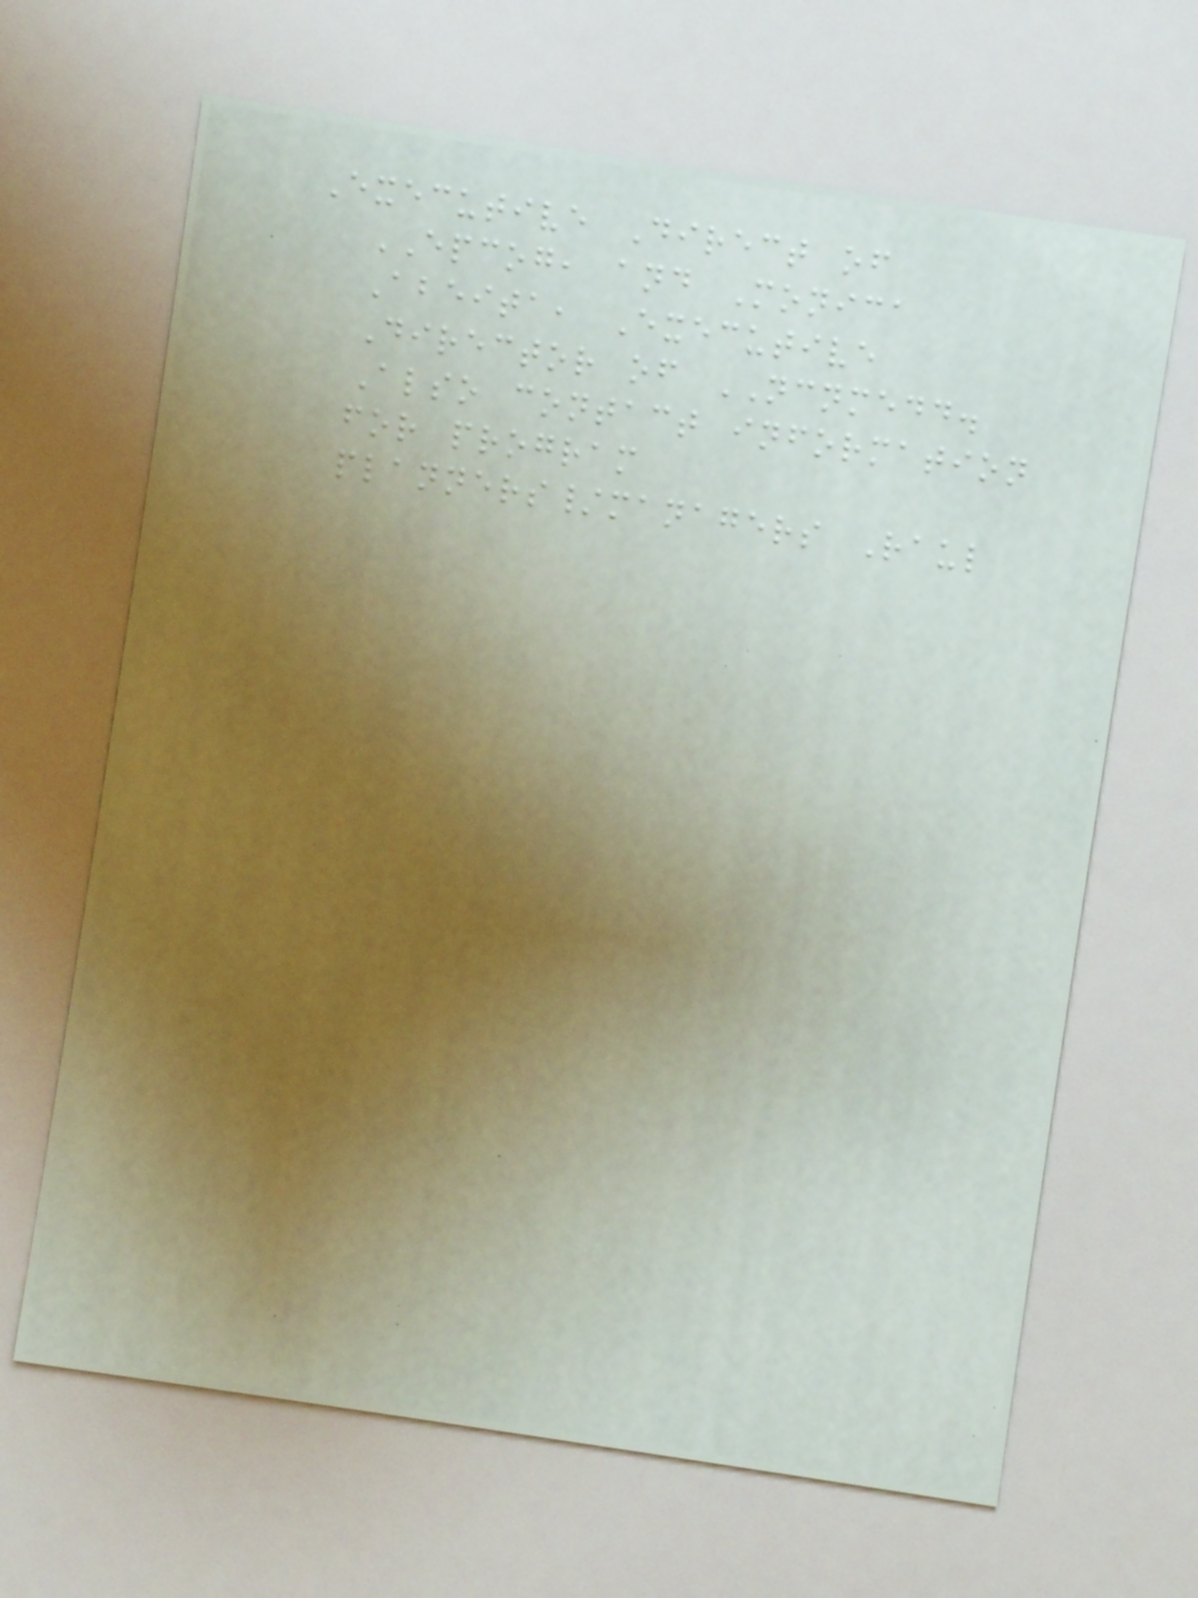Executive Direct of
EPCOG, and Monica
Abeita, Executive
Director of NCNMEDD.
Also contact information
for program
planners/managers Raul
